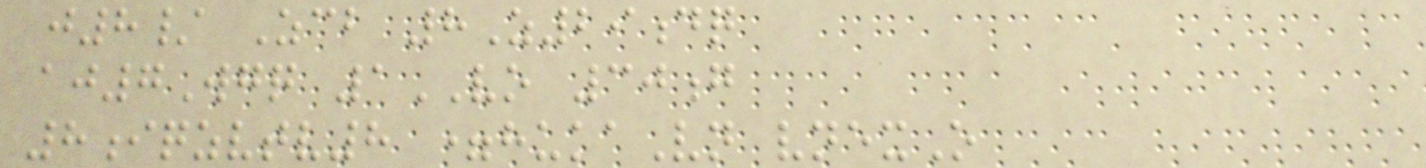j8/ Zcb 8Z29dq
aj7Wgq 1VO 30g
8iqzvtv8 =hukaVn vnexO
